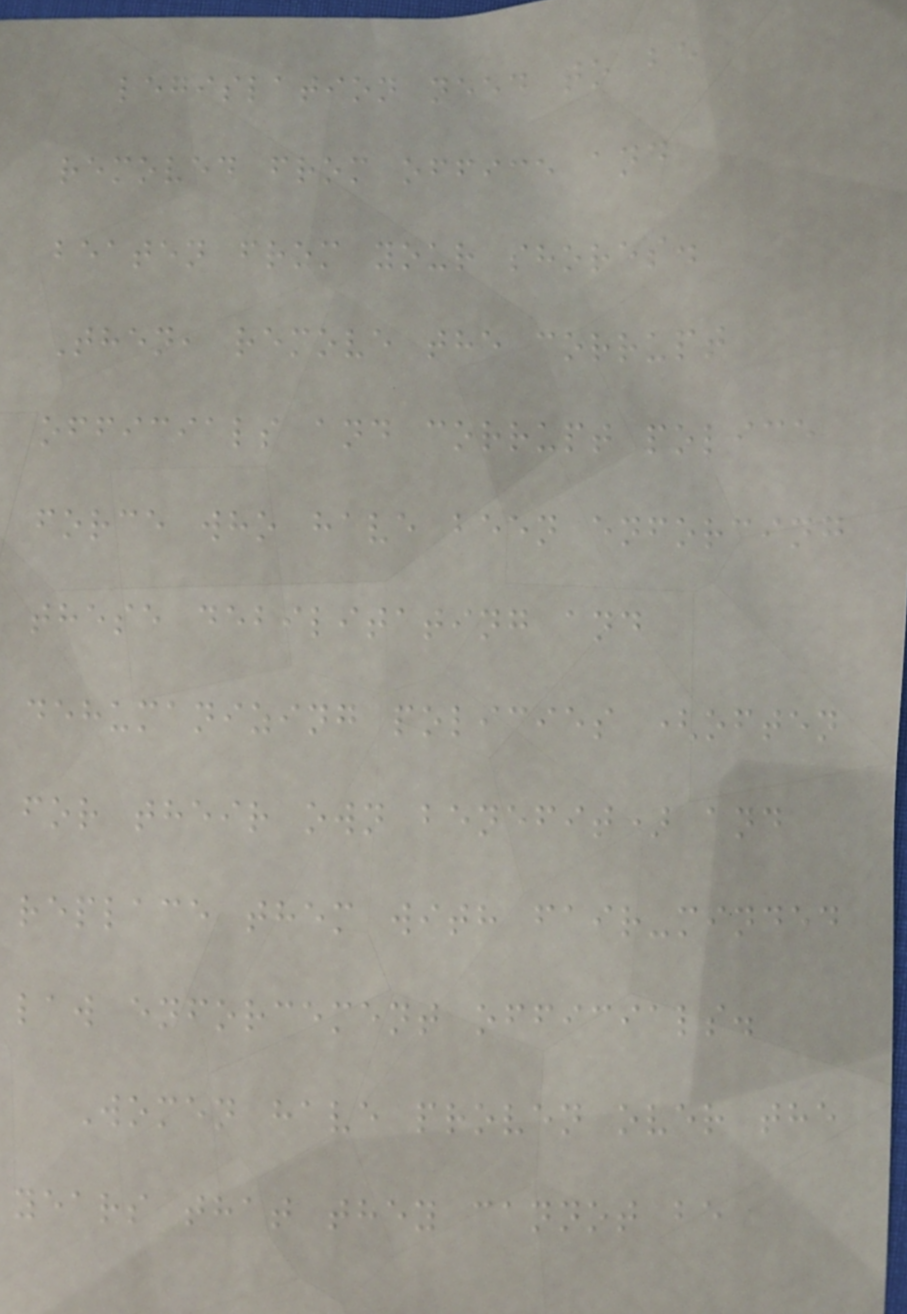legislation need to be
removed from office and
beaten from your shores.
Then, remove the corrupt
officials and corrupt police
force who have been enforcing
these debilitating and
dehumanizing policies (often
for their own benefit) and
replace them with fair-minded
law enforcement officials.
Women have proven over the
years that they cannot be
